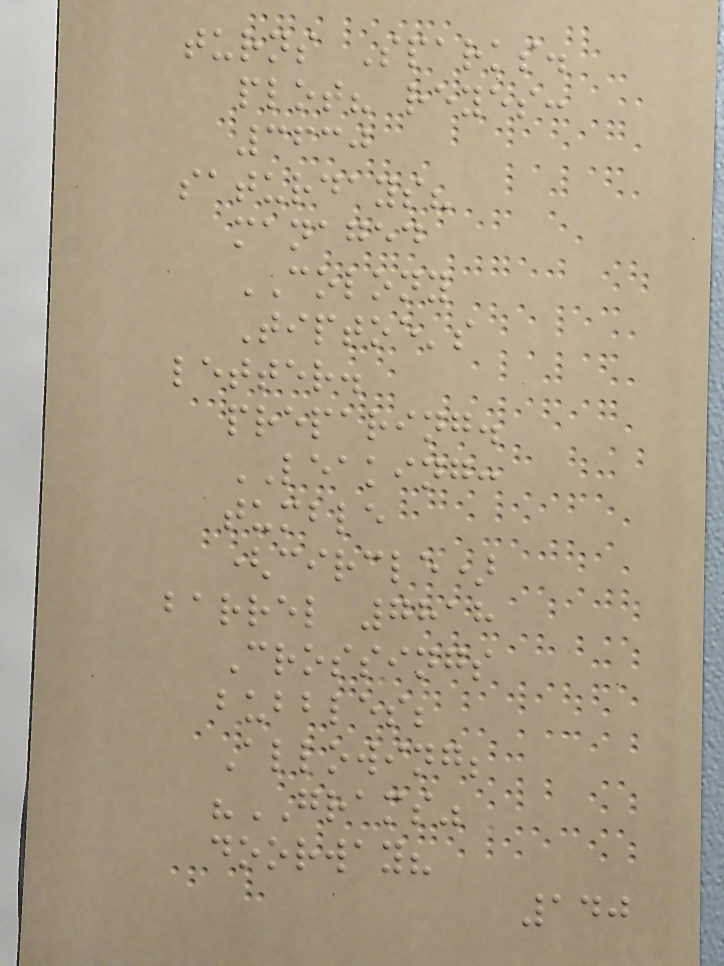turns Sparks.
plot? reyes:
3630
saturdays?
managed
COLONY
Tiptoe's
letter.
preparing.
LEAKING:
tumble
(circle)
barrel 7818
Crossings
bubbles;
Allowing;
"GRAMS"
doorway?
140
